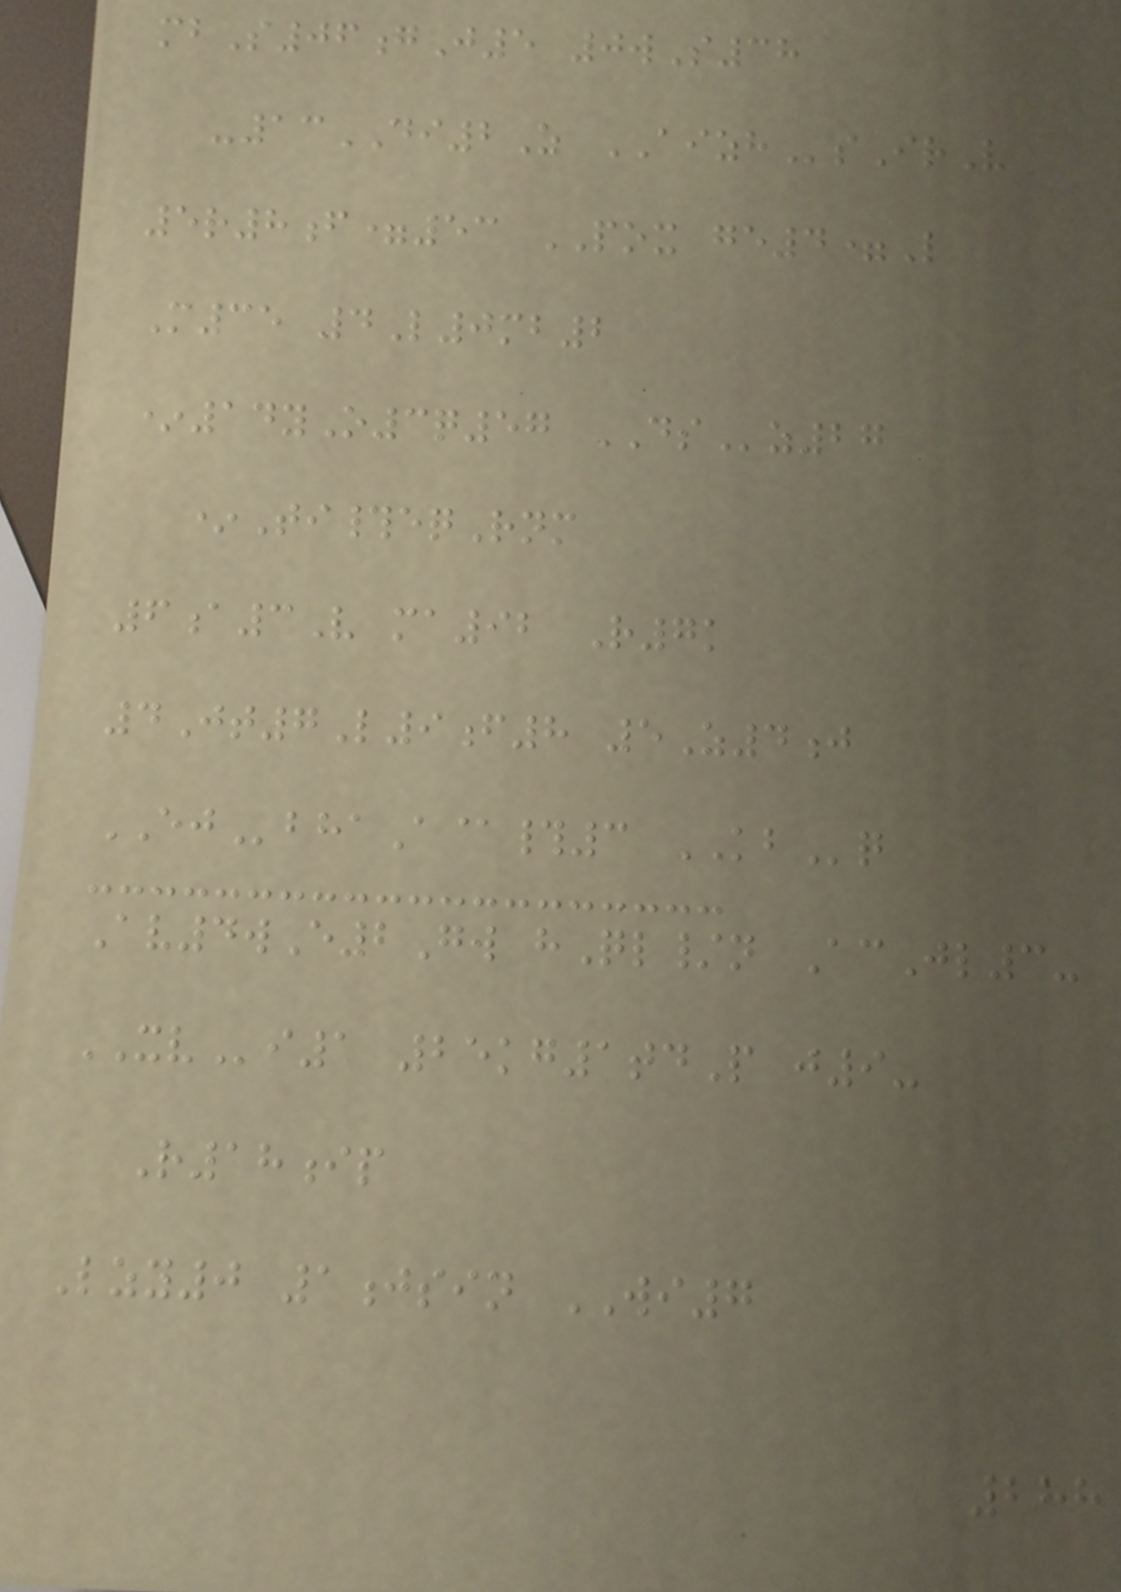mbS06gJ5 0wS38
-13DI2Z AIZHsIrV
5r8f=53 POX ge4=L
M35 4L0mb2
*14yO3q57 DSz27
*Ti#eqRnm
6a3V ma92 R7k
4Jt7L9f8 5Z4j
EJbhaA@#3 KBq
Av4wE2Gw hQl/n AcJl3-
XVi1 25kg1tdP j9-
R18ip
Lzy0 1jsin WI7
288
